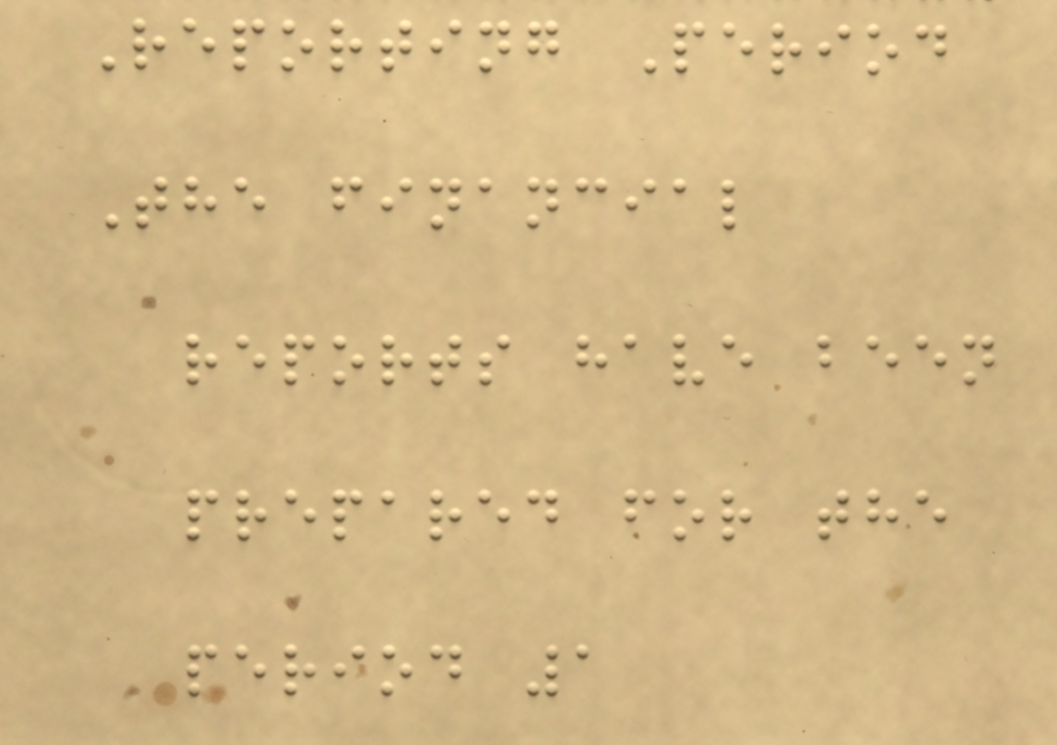Reporting Period
The financial
reports have been
prepared for the
period 1
